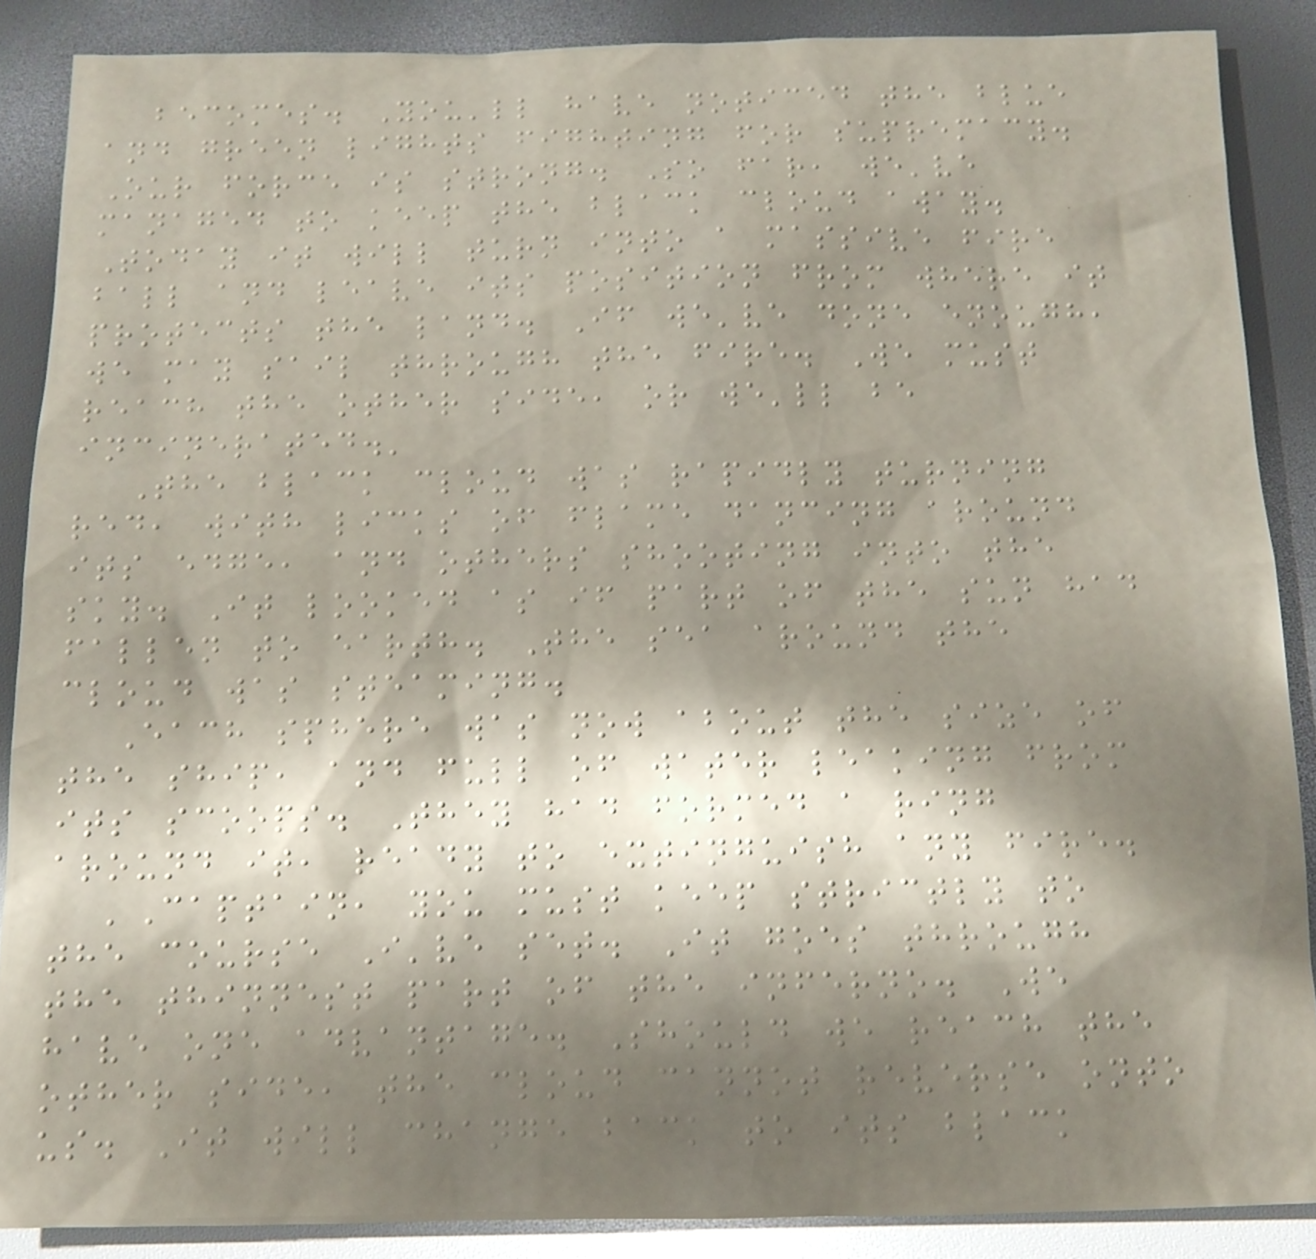becomes. You'll have noticed the blue
and green lights fighting for supremacy.
Our force is strong. So far, we've
managed to keep the black cloud away.
Today it will turn into a massive fire
ball and leave its position from where it
protects the land. If we've done enough,
we may sail through the fire. We must
reach the other side, or we'll be
incinerated.'
The black cloud was rapidly turning
red, with licks of flame dancing around
its edge, and others shooting into the
sky. It looked as if part of the sun had
fallen to earth. The sea around the
cloud was steaming.
Each sphere was now about the size of
the ship, and full of water leaking from
its scoops. They had formed a ring
around it, ready to extinguish any fire.
'Captain, you must keep strictly to
the course I've set. It goes through
the thinnest part of the inferno. We
have one advantage. Should we reach the
other side, the cloud cannot reverse onto
us. It will change back to its black
